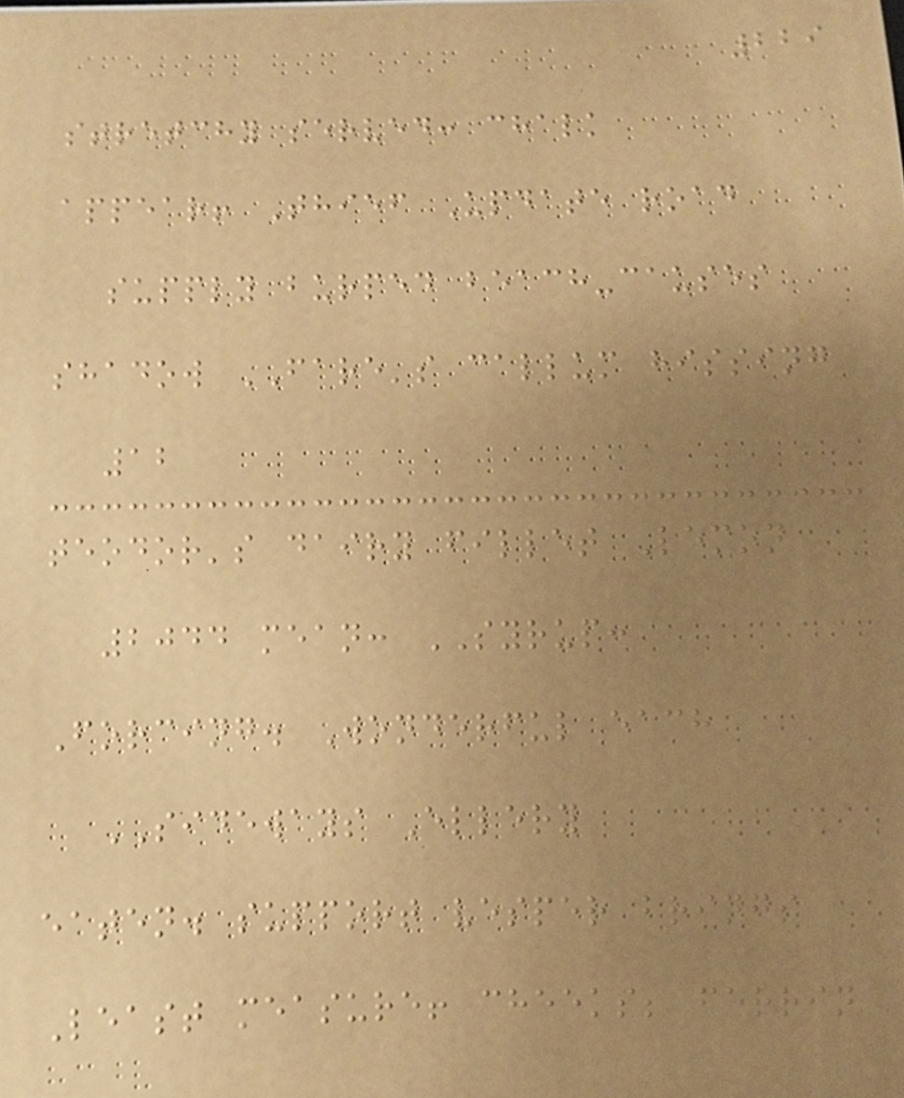229
stretchy served: chalk
appear! Thief Update road
supply burped beach-causes
shadow FARE's callum hissing
12
teodor's dairy fillet Lemon
2044 mean: SYRUP:
Forcing. Wonderful each
SIDEWAYS Ellery
eaten. support vesper brings
Least measure! cheeks; ferrin
